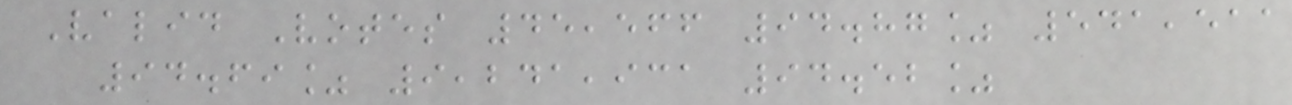Valid Votes 45,566 94.87% 541,511
94.69% 9,241,931 94.52%
